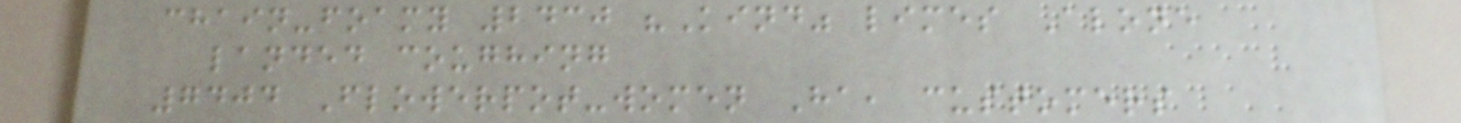chain-foamy 2430 "Kind" limes Alone
landed coughing
7404 Flowerpot-women Ha, customers
